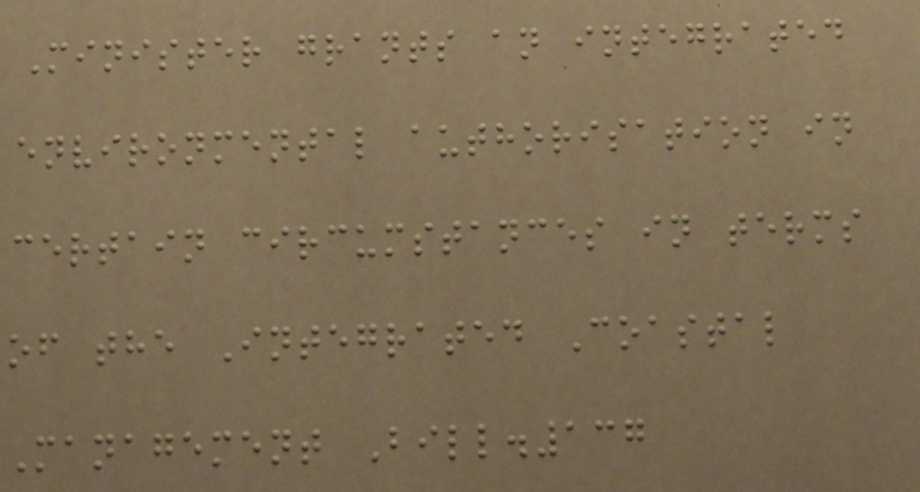Minister grants an integrated
environmental authorisation in
certain circumstances in terms
of the Integrated Coastal
Management Bill.137
